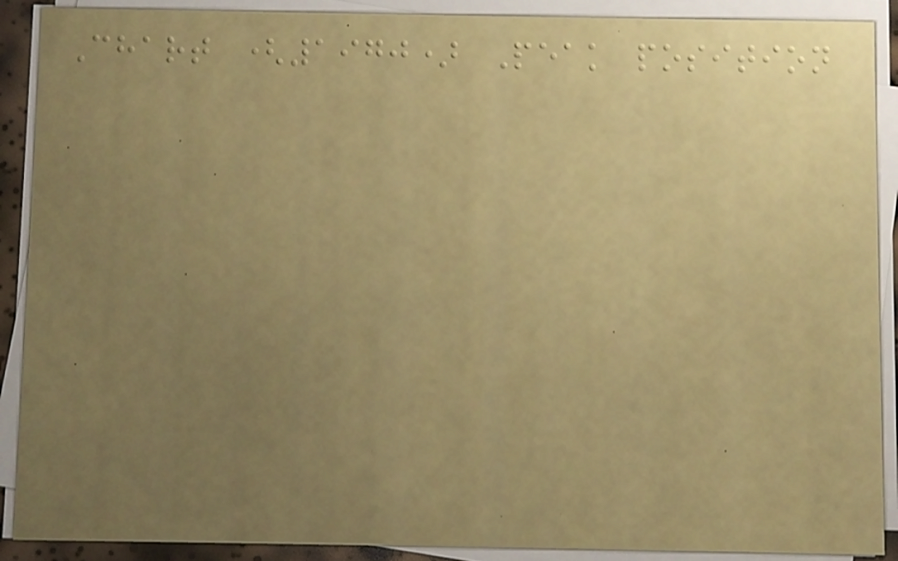Chart (1970) Peak position
